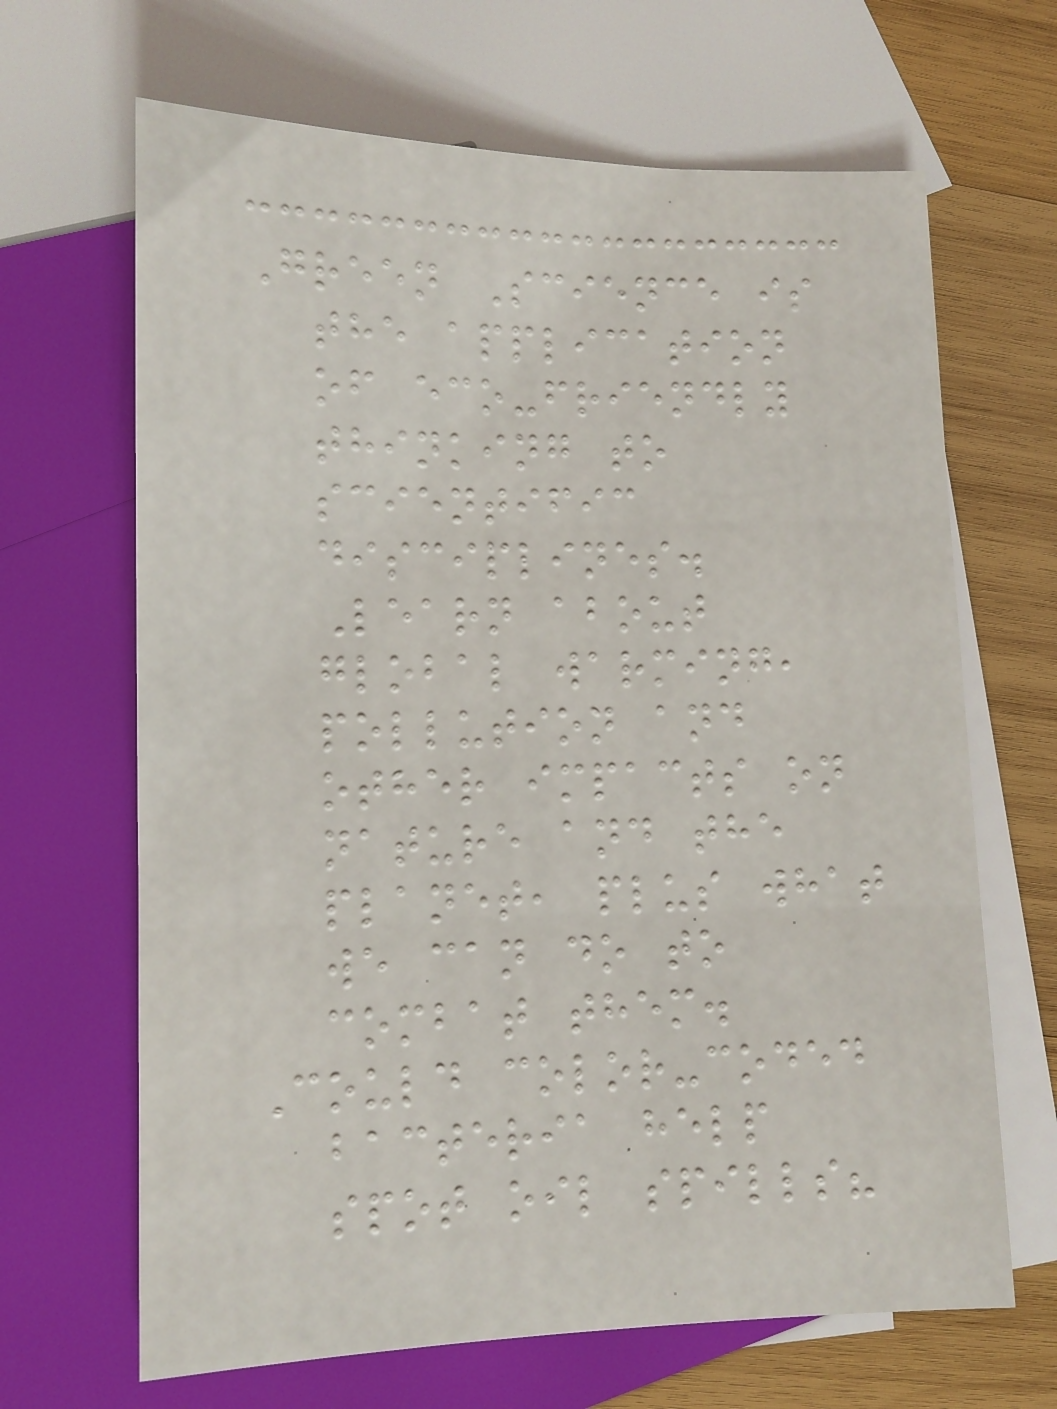Green Science is
the application
of eco-friendly
thinking to
scientific
disciplines.
Learn about
global warming,
pollution and
other impacts on
nature and the
planet, plus what
we can do to
combat them.
Could color-coded
bacteria help
spot oil spills?
